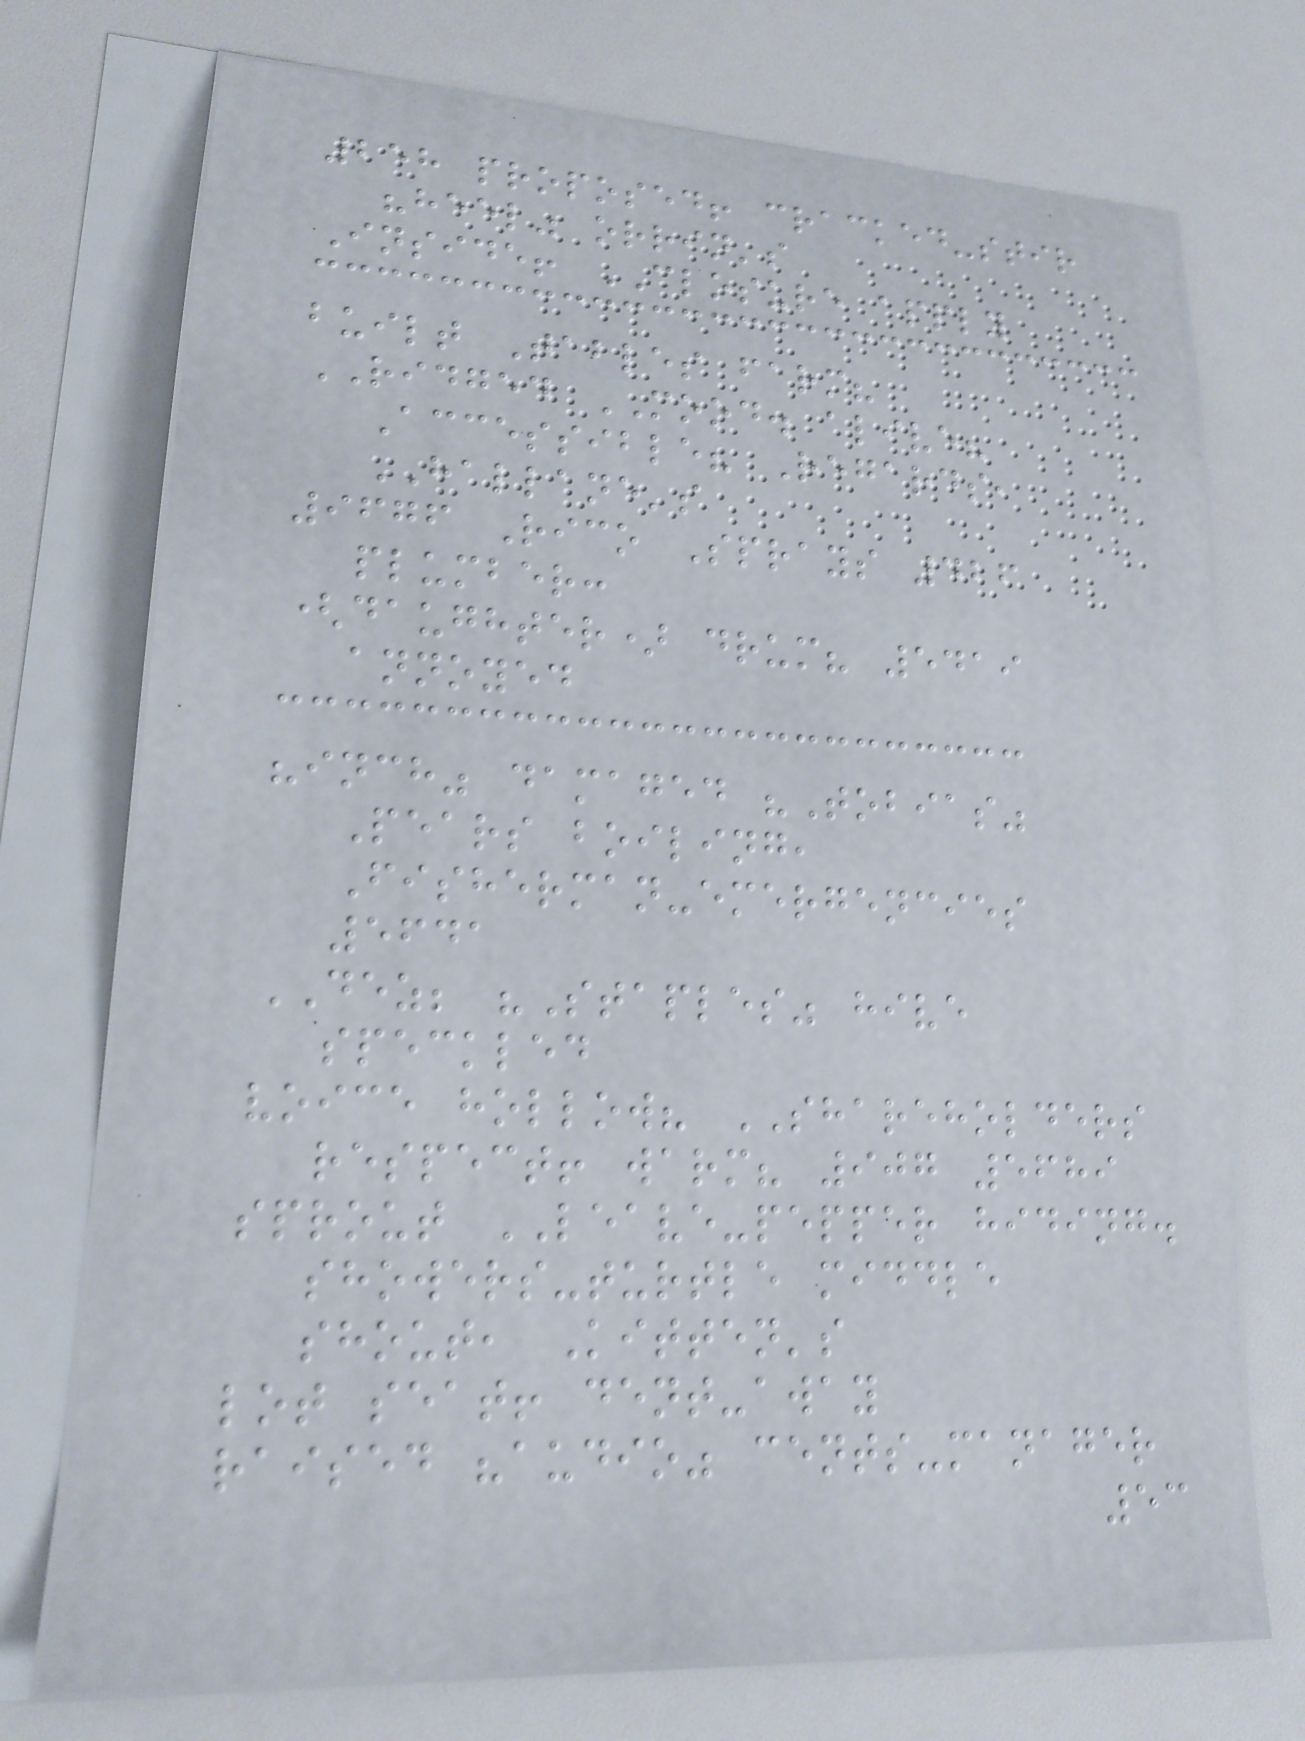258 proposed! cracked-stir
"heel" orrin's
Inside! CLOSURE apply
built Tables farm?
RIDGED MOOD. alive?
Accessible? Regards,
HALLANE's
9676 Rico Sprays 426
plumber:
(daughter) drum? 5419
annoyed
"inch" damaged "Tobias"
Pears boiling,
Fisherman-emergencies
5641
DEZ; "Staples" hive
speckled
voice hollow? SHAREHOLDERS
respect! warm? 907 5689
sprout LEAVE-pepper hiding.
showers-turtle middle
shout, Kitten's
lot seat! dent-away
raised "audio" cents-manager
53
